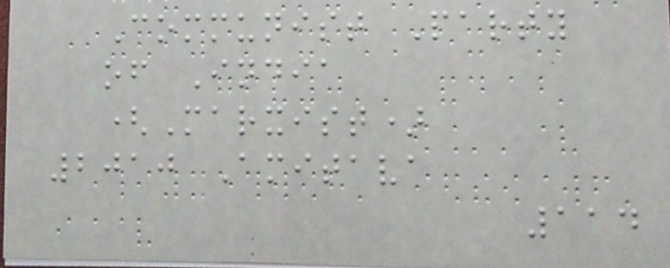Communist Party
of India
(Marxist)
2010 Amitava
114
